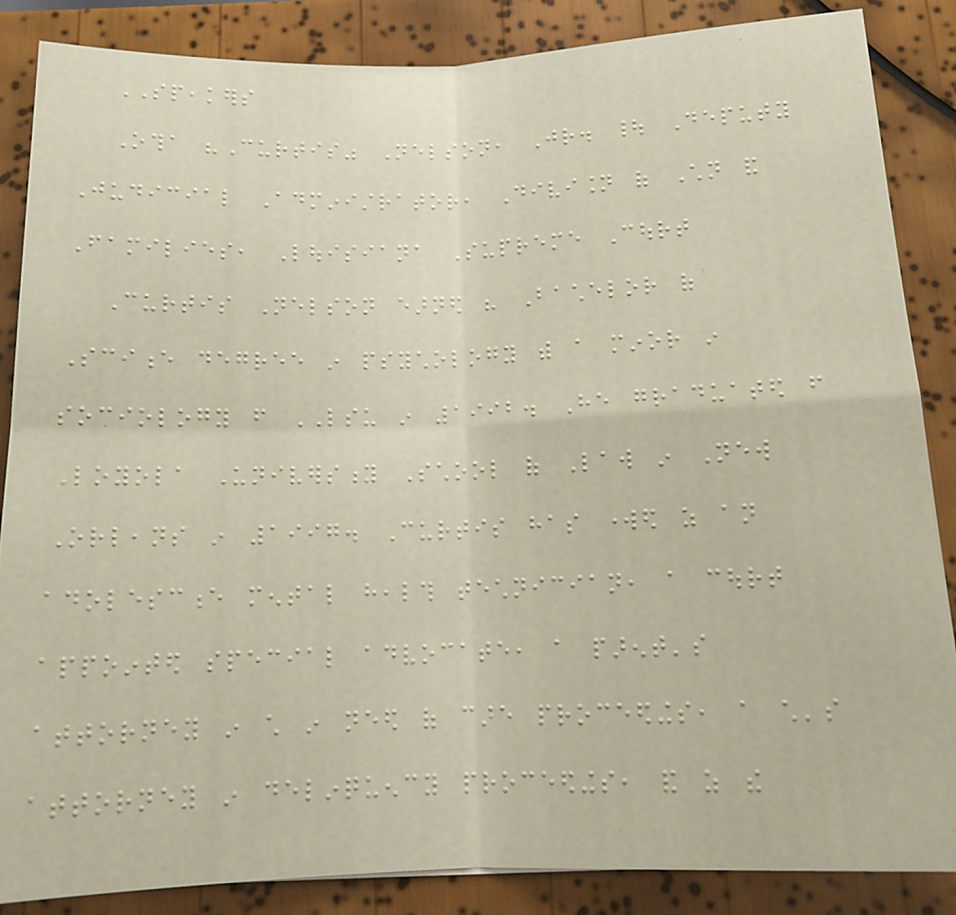SPEAKERS
Otha "Curtis" Nelson, Jr. | Deputy
Judicial Administrator, Division of Children and
Families, Louisiana Supreme Court
Curtis Nelson earned his Bachelor of
Science degree in psychology with a minor in
sociology from LSU in 1992. He graduated from
Loyola University School of Law in New
Orleans in 1997. Curtis has worked as an
adolescence mental health technician, a court
appointed special advocate, a parent's
attorney in child in need of care proceedings, a child's
attorney in delinquency proceedings, and as the
